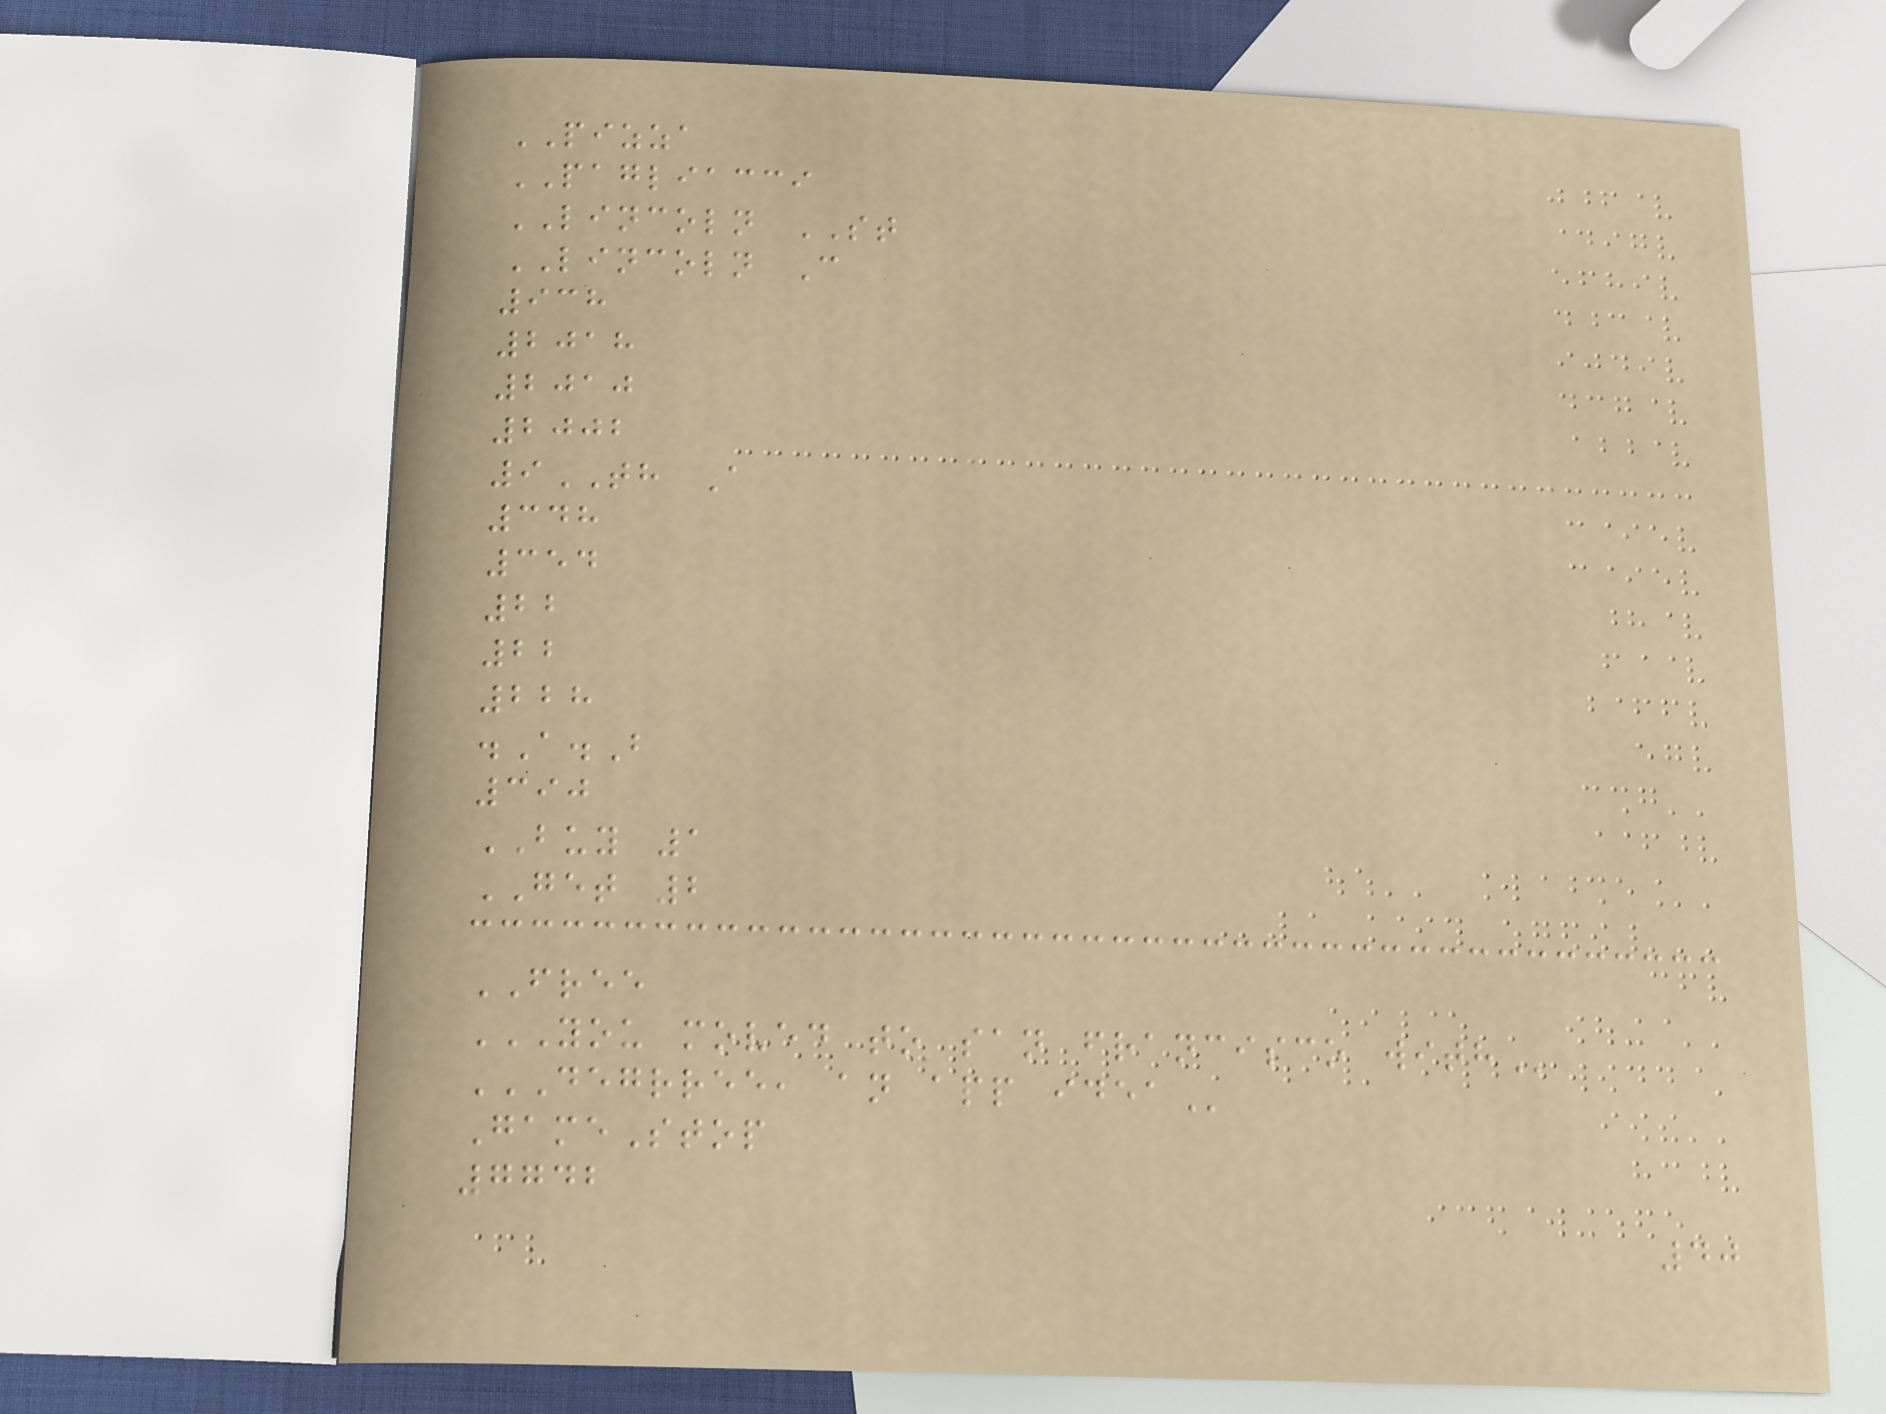PIZZA
PAGLIACCI
LINCOLN ST
LINCOLN C
938
2018
2010
2002
9TH A
348
354
22
22
228
.A.B
390
BUY 1
GET 2
FREE
YOU MOVED TO SAN FRANCISCO WITH
DEGRREE, AN APP IDEA
GameStop
7742
40
